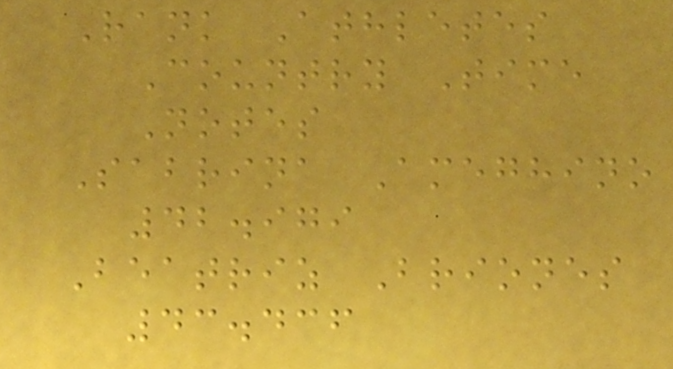Rank Athletes
Country Time
Notes
Sabrina Ameghino
42.979
Beatriz Briones
43.436
